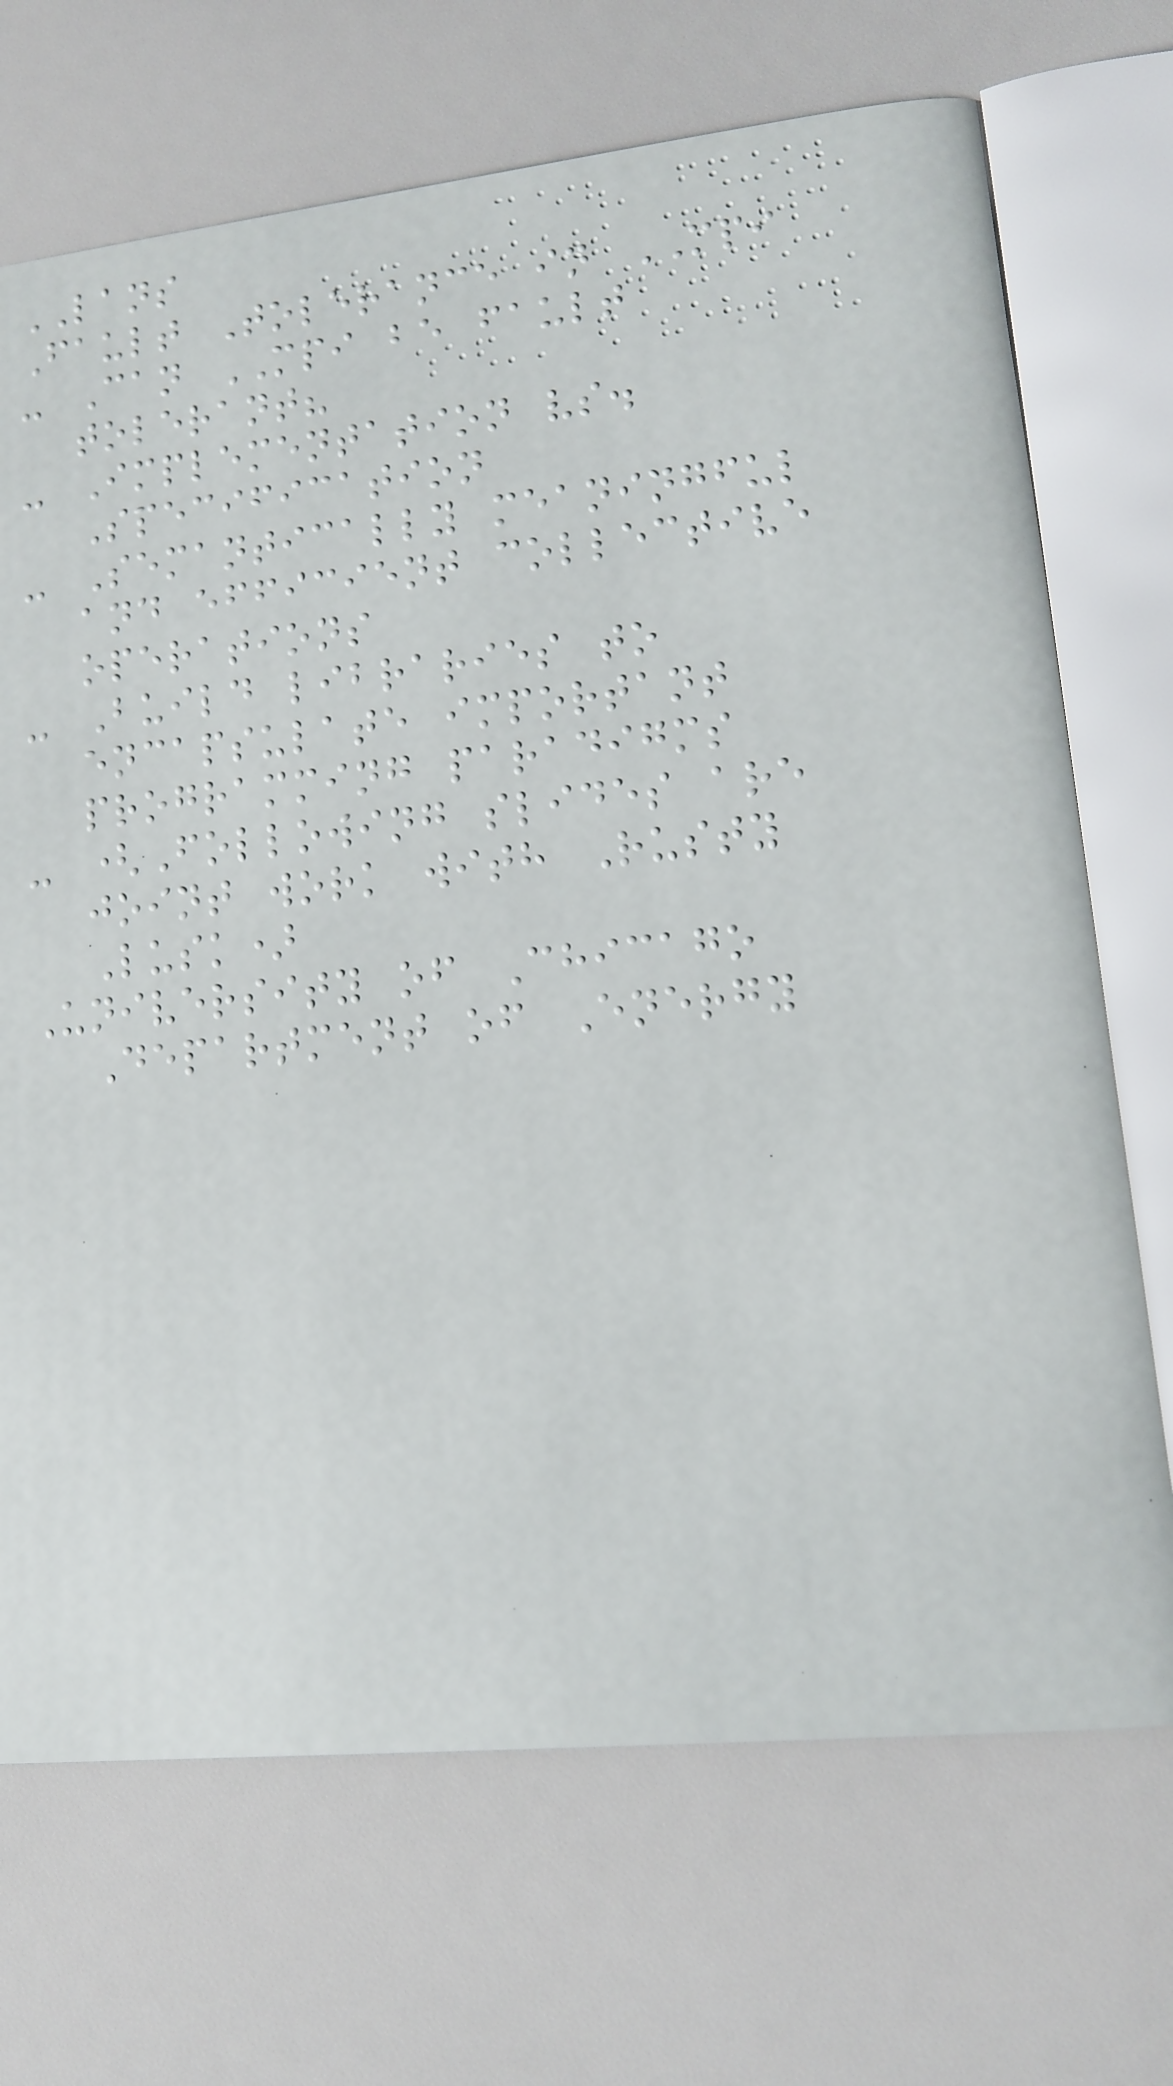LANS
Fault Tolerance in MPI
- Can MPI be fault
tolerant?
- Implementation vs.
Specification
- Semantically meaningful
and efficient collective
operations
- Build libraries to
encapsulate important
programming paradigms
- (Following slides are
joint work with Rusty
Lusk)
University of Chicago
Department of Energy
